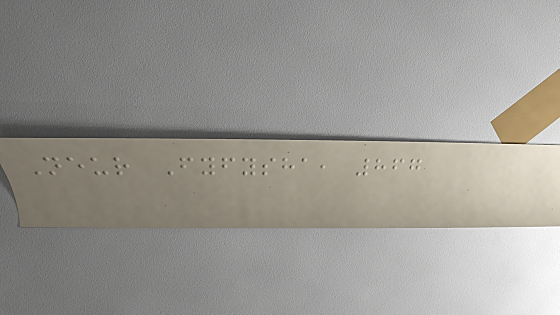Neur Fyfysha, 867
